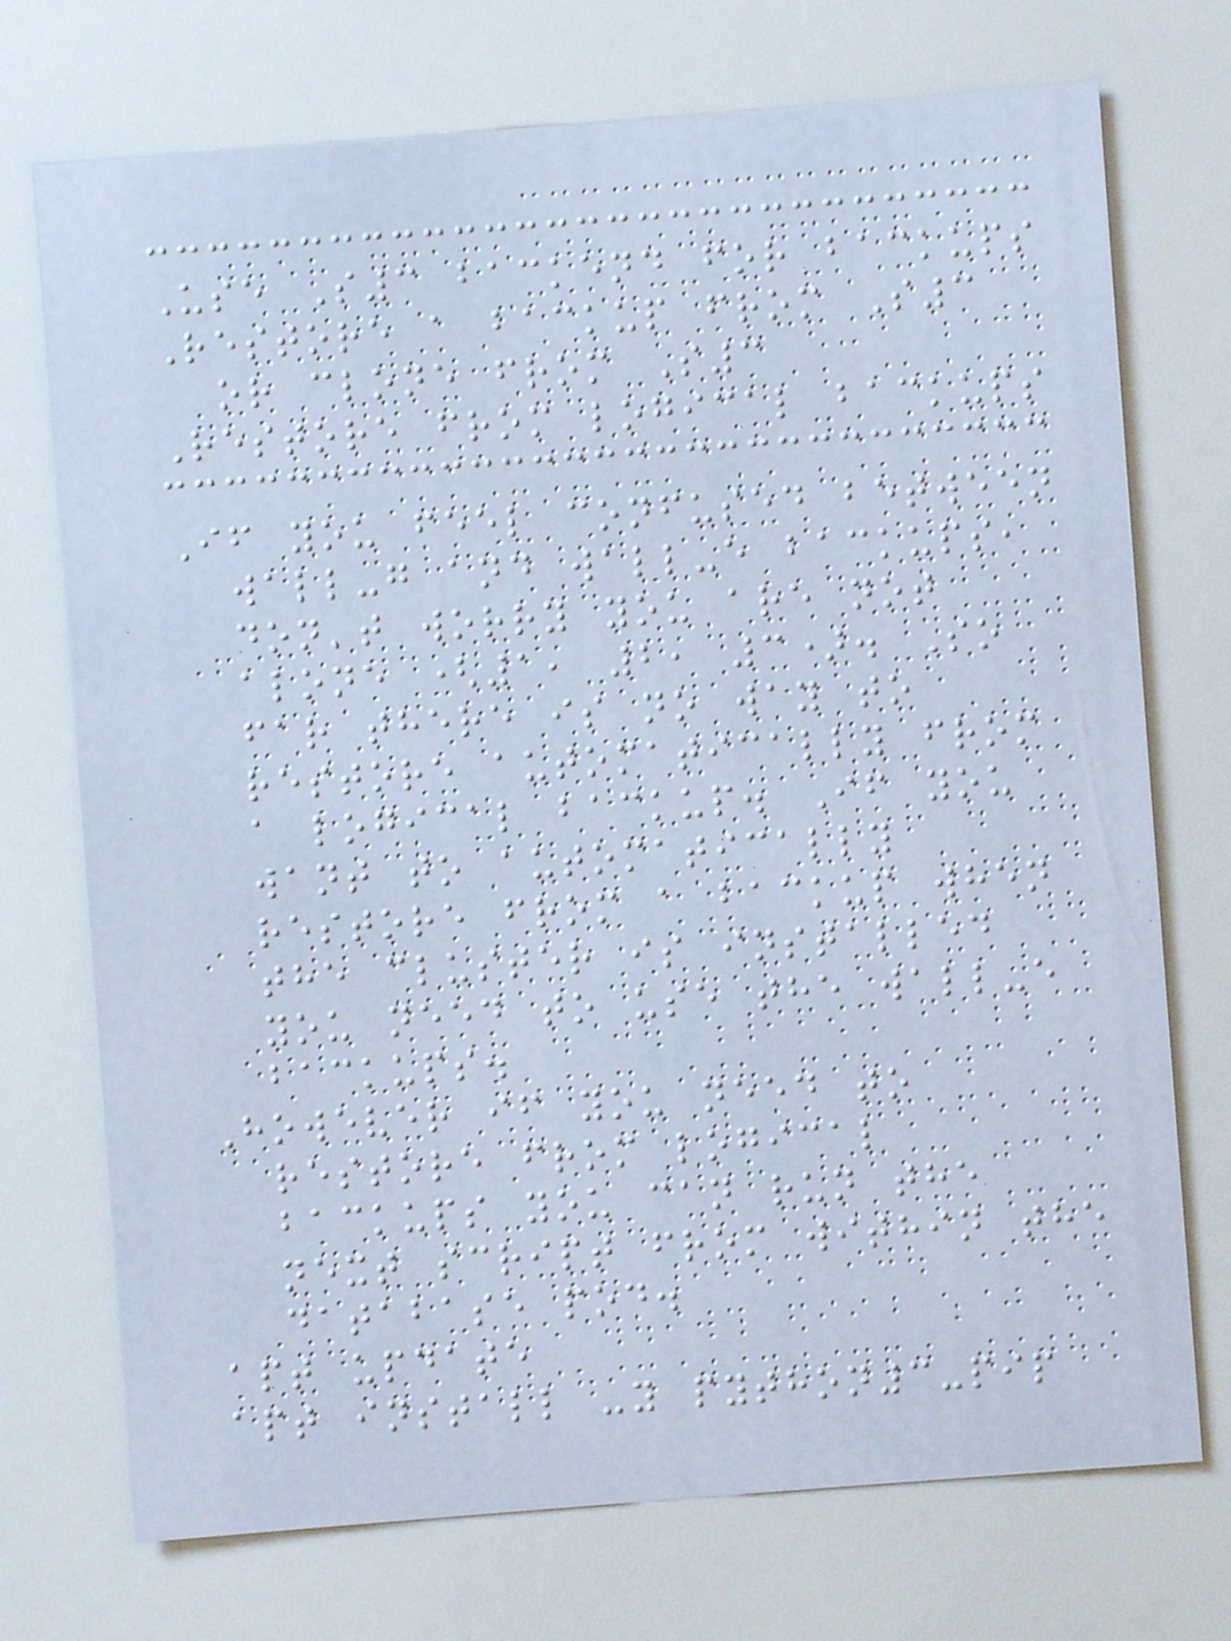Use S3 backend for backups
Restore a backup from S3
or clone from S3
Restore from logical backups
If you feel confused between
wall-g and wall-e backups,
don't worry you are not
alone (1, 2, 3). So
far there is no way to
restore automatically from
a logical backup. If you
want to automatically
restore from a backup when
the cluster is installed
you need to use the wall-e
backups.
However if you need to
restore from logical
backups you can run the
next script from within the
database pod.
apt update
apt install -y python3-pip
